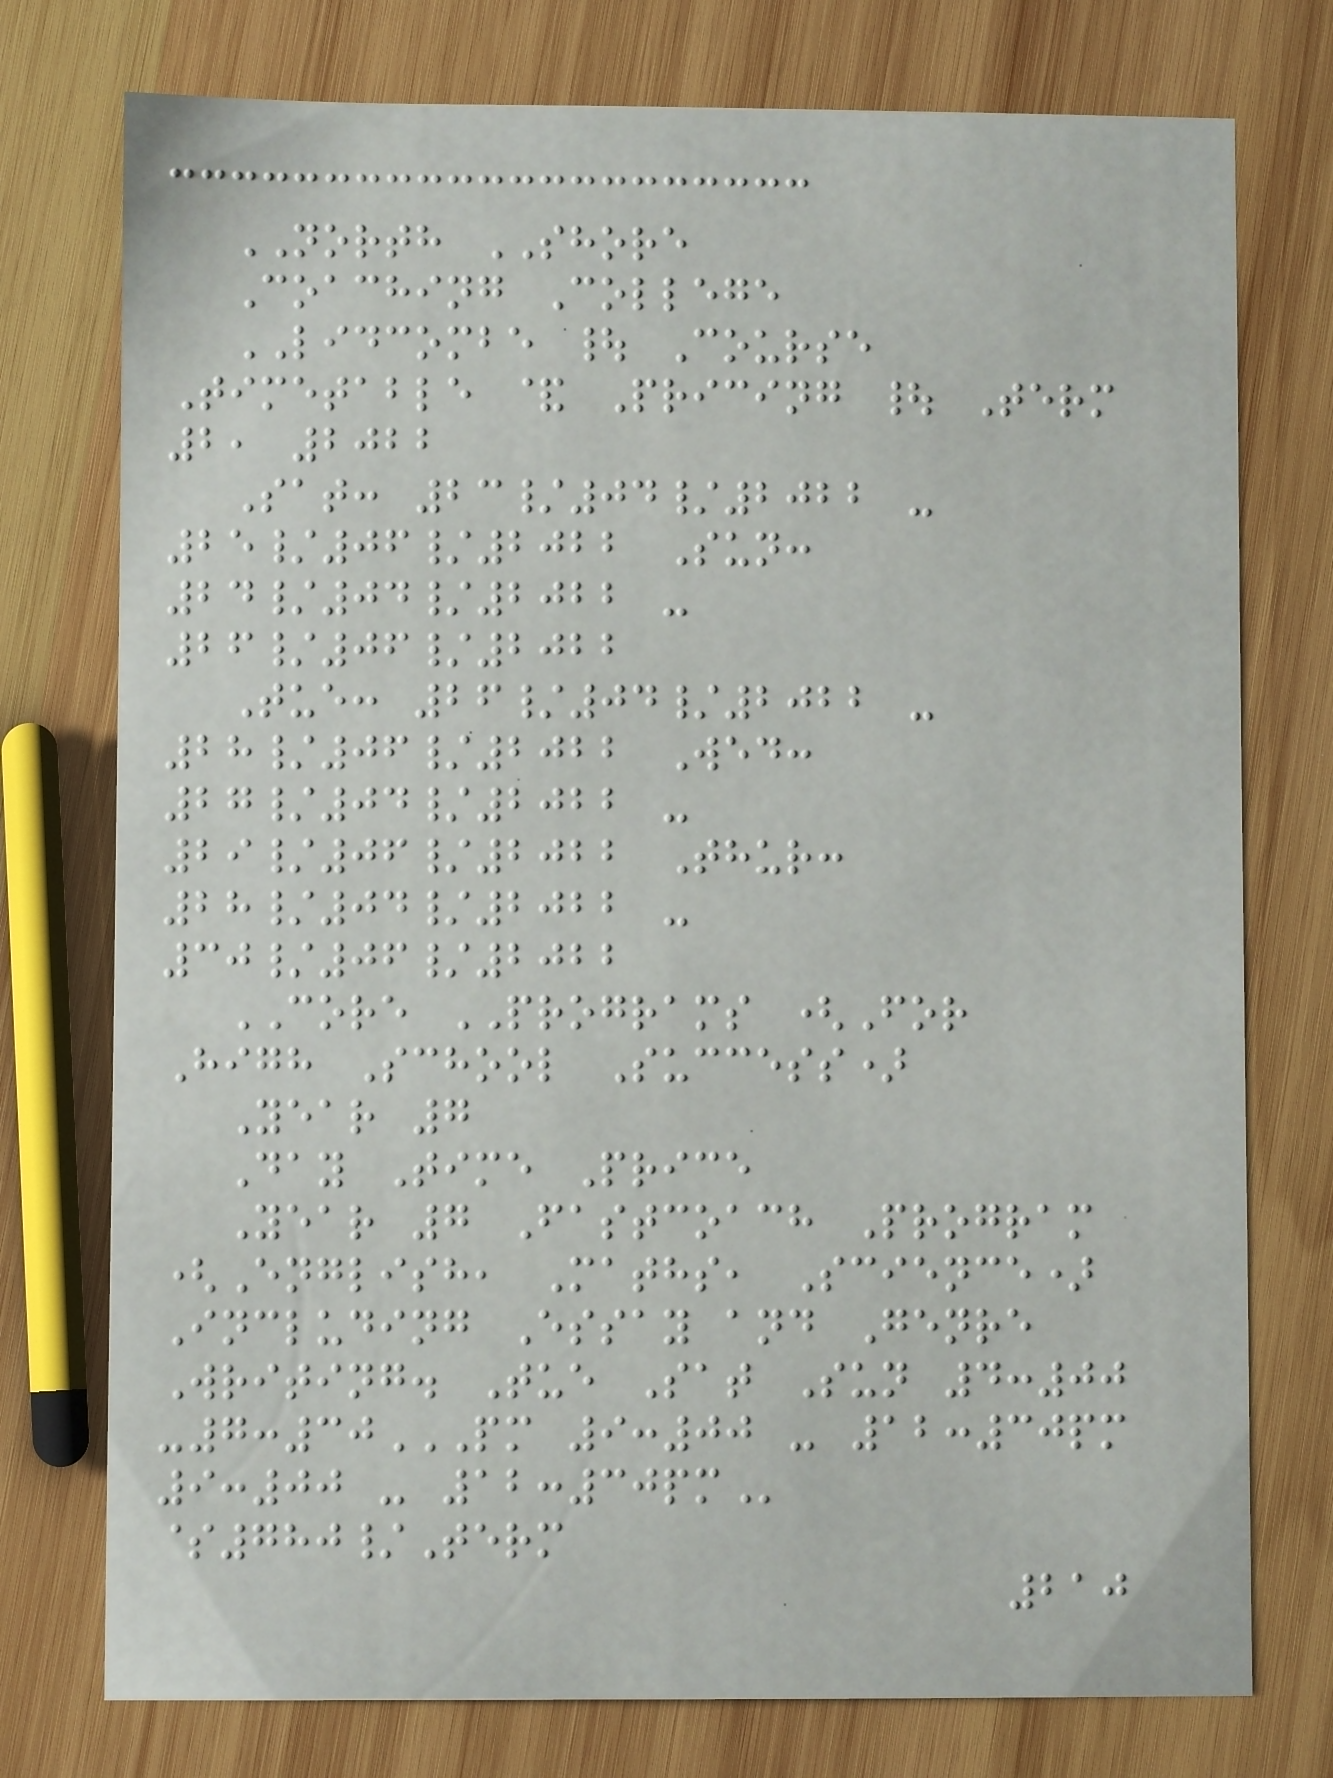NORTH SHORE
Coaching College
LIDCOMBE | Course
Timetable & Pricing | Term
2, 2022
Sat: 23/04/2022 -
25/06/2022 Sun:
24/04/2022 -
26/06/2022
Tue: 26/04/2022 -
28/06/2022 Wed:
27/04/2022 -
29/06/2022 Thur:
28/04/2022 -
30/06/2022
CORE PROGRAMS (For
High School Success)
Year 7
Day Time Price
Year 7 Fastcoach Program
(English, Maths, Science)
Including Essay and Genre
Writing. Tue Sat Sun 4:00
-7:30PM 9:00 - 12:30PM
9:00 - 12:30PM
$780/Term
210
